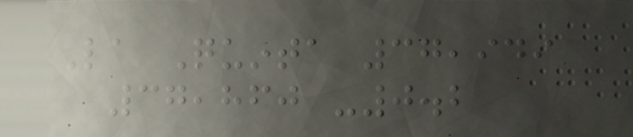La Quinta 37,949
37,860 -0.2
